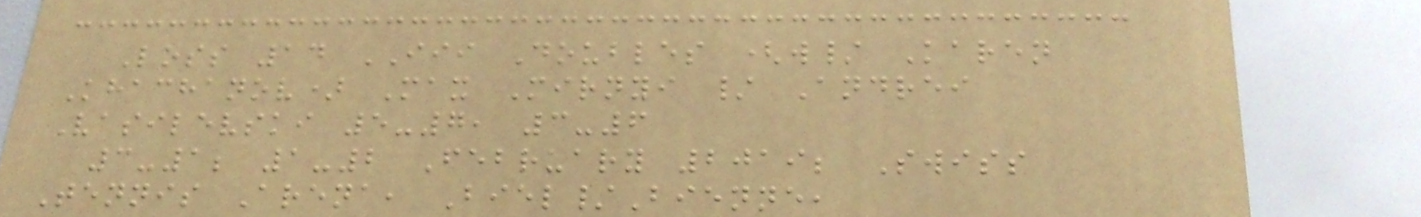Loss 14 III Doubles (w/ Karen
Khachanov) Max Mirnyi / Andrei
Vasilevski 5-7, 3-6
3-1; 1-2 February 2019; Swiss
Tennis Arena, Biel/Bienne,
